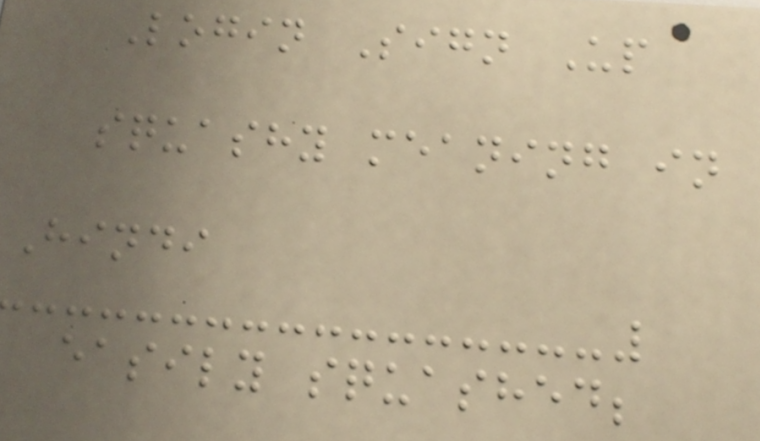Login Sign Up
squashy meaning in
Hindi
easily squashed;
